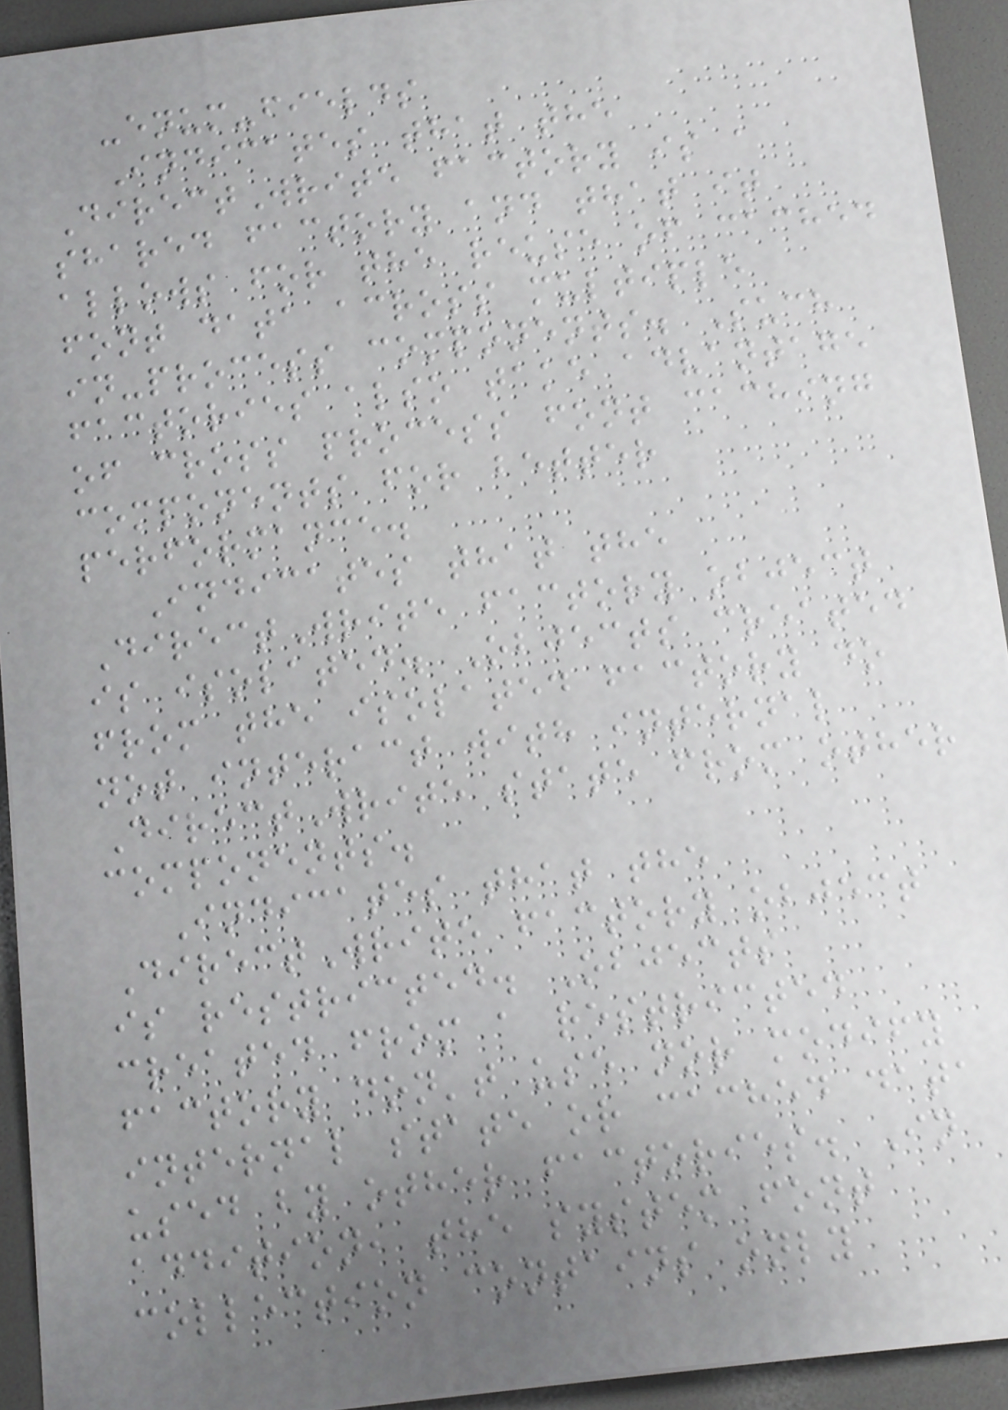-enum-fields
Indicates that the
DirectWrite factory is a
shared factory and that it
allows for the reuse of cached
font data across multiple
in-process components. Such
factories also take advantage
of cross process font caching
components for better
performance.
Indicates that the
DirectWrite factory object
is isolated. Objects created
from the isolated factory do
not interact with internal
DirectWrite state from other
components.
Indicates that the
DirectWrite factory object
is restricted. Objects
created from a restricted
factory don't use nor modify
internal state or cached data
used by other factories. In
addition, the system font
collection contains only
